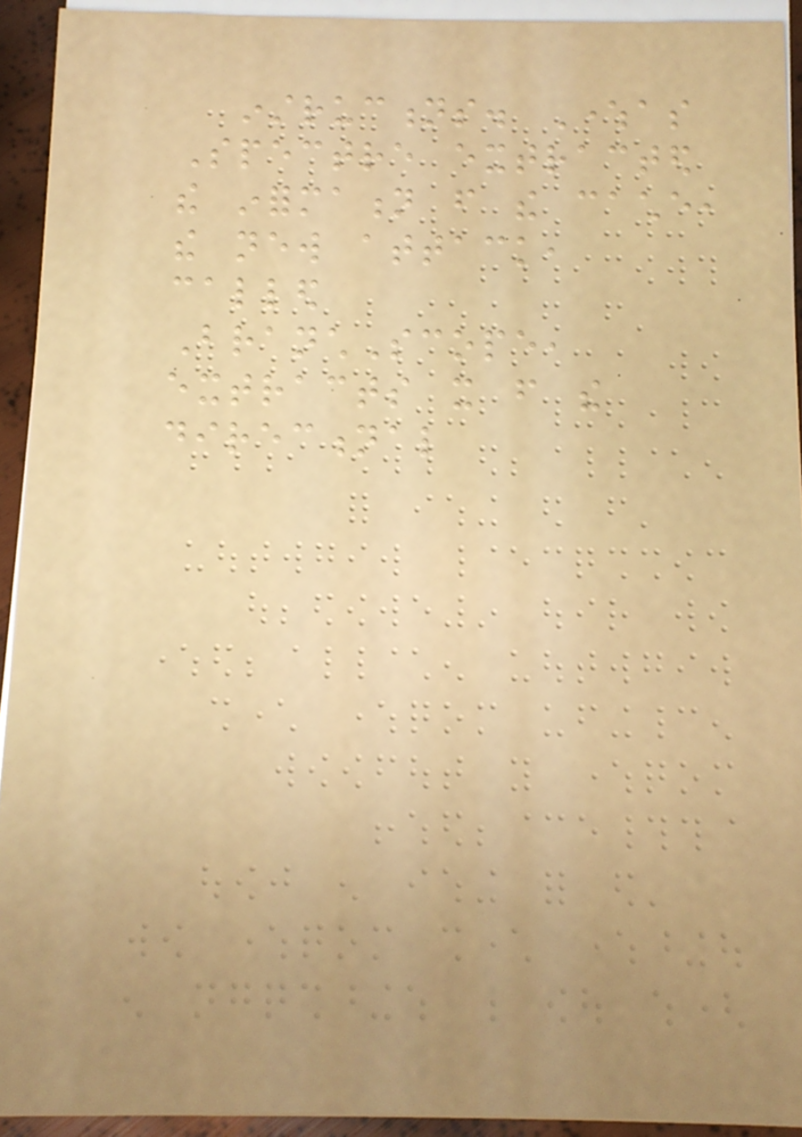instructions. Whereas
Spectre extracted
the information from the cache,
the new attack,
called
BranchScope,
extracts it from the
directional
